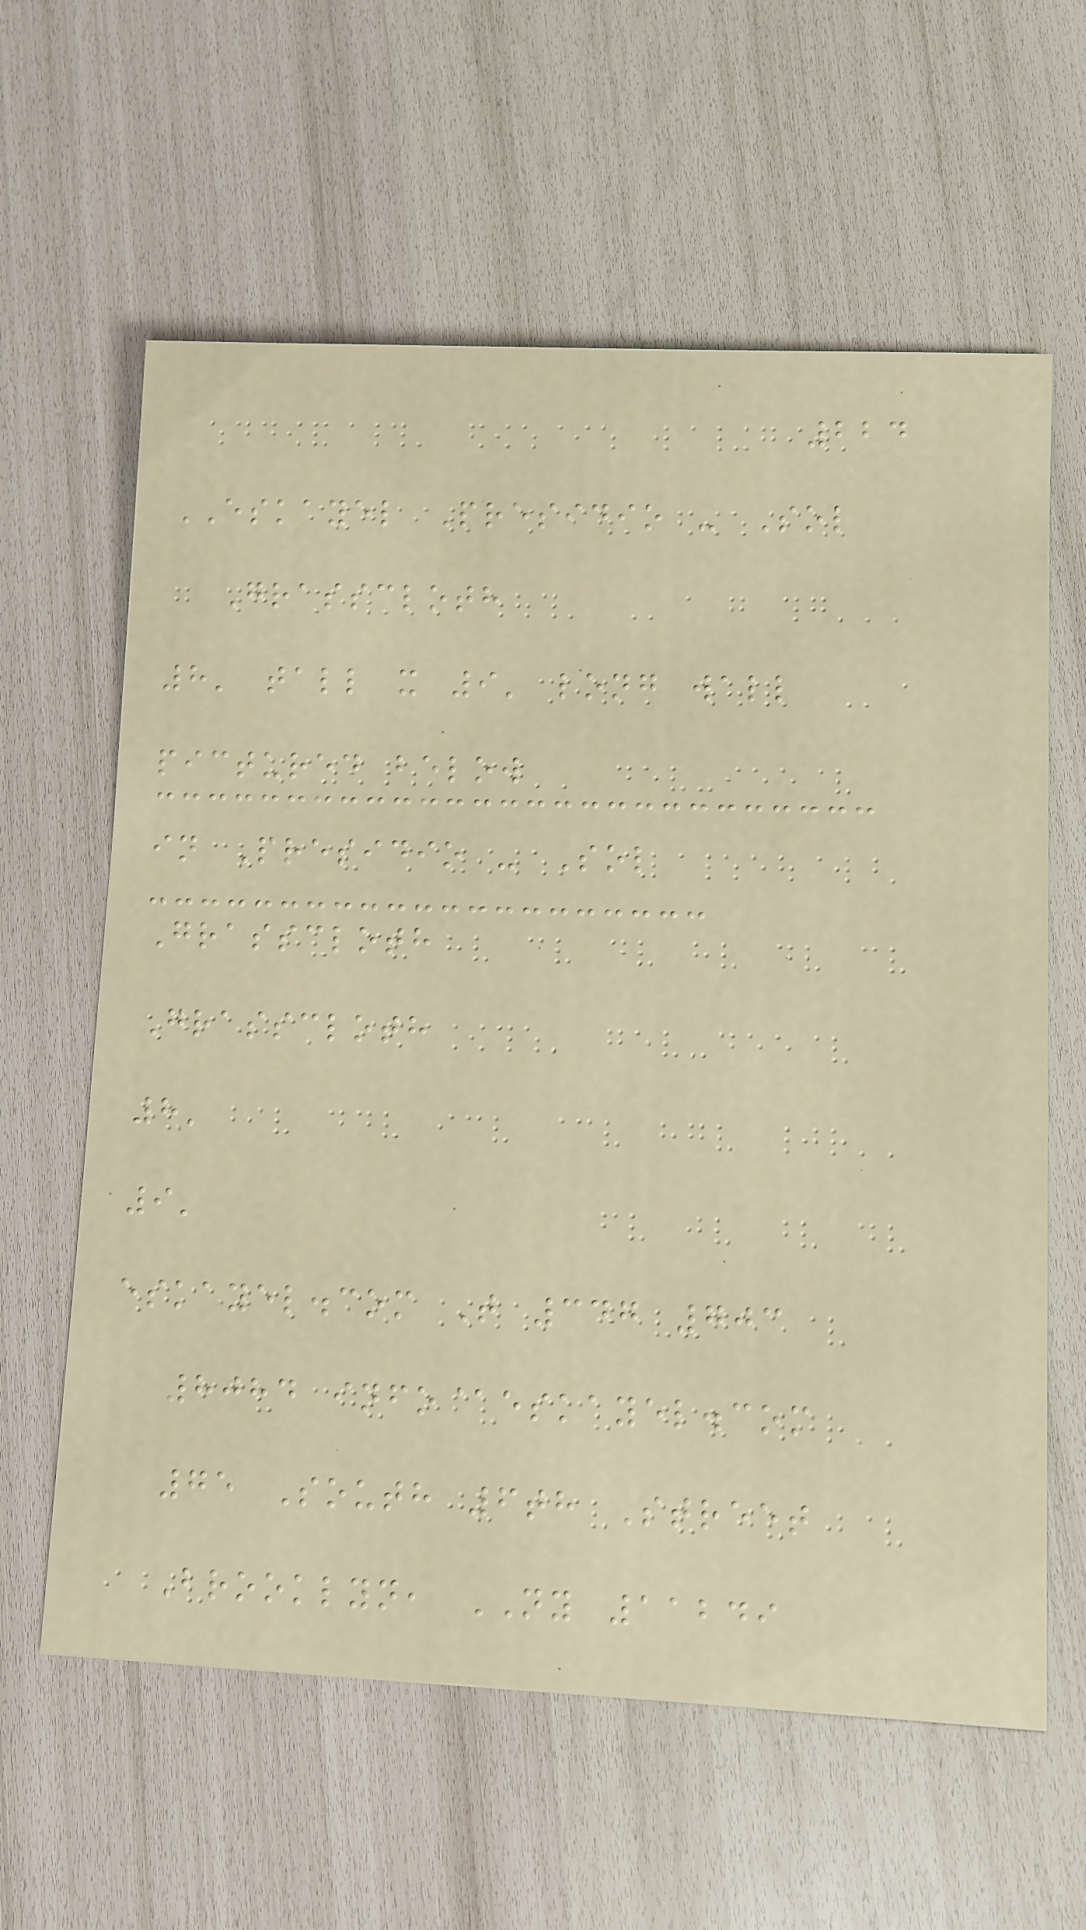224
ESKAYEL Presidio - Sol
Grasscloth
8' tall x 9' long wall
pictured below
in Presidio - Sol
Grasscloth
Grasscloth
8'
9'
eskayel.com T 347 703
8084 info@eskayel.com
75 South 6th Street
Brooklyn, NY 11249
